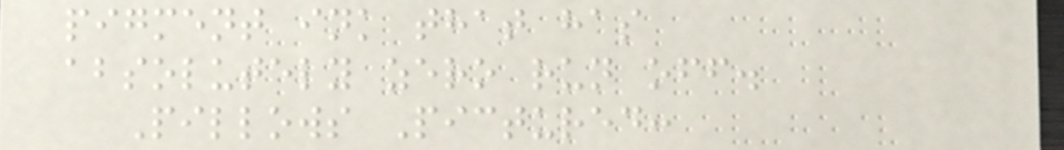pigment ink that has
absolutely zero run off.
Pillows Pictured:
